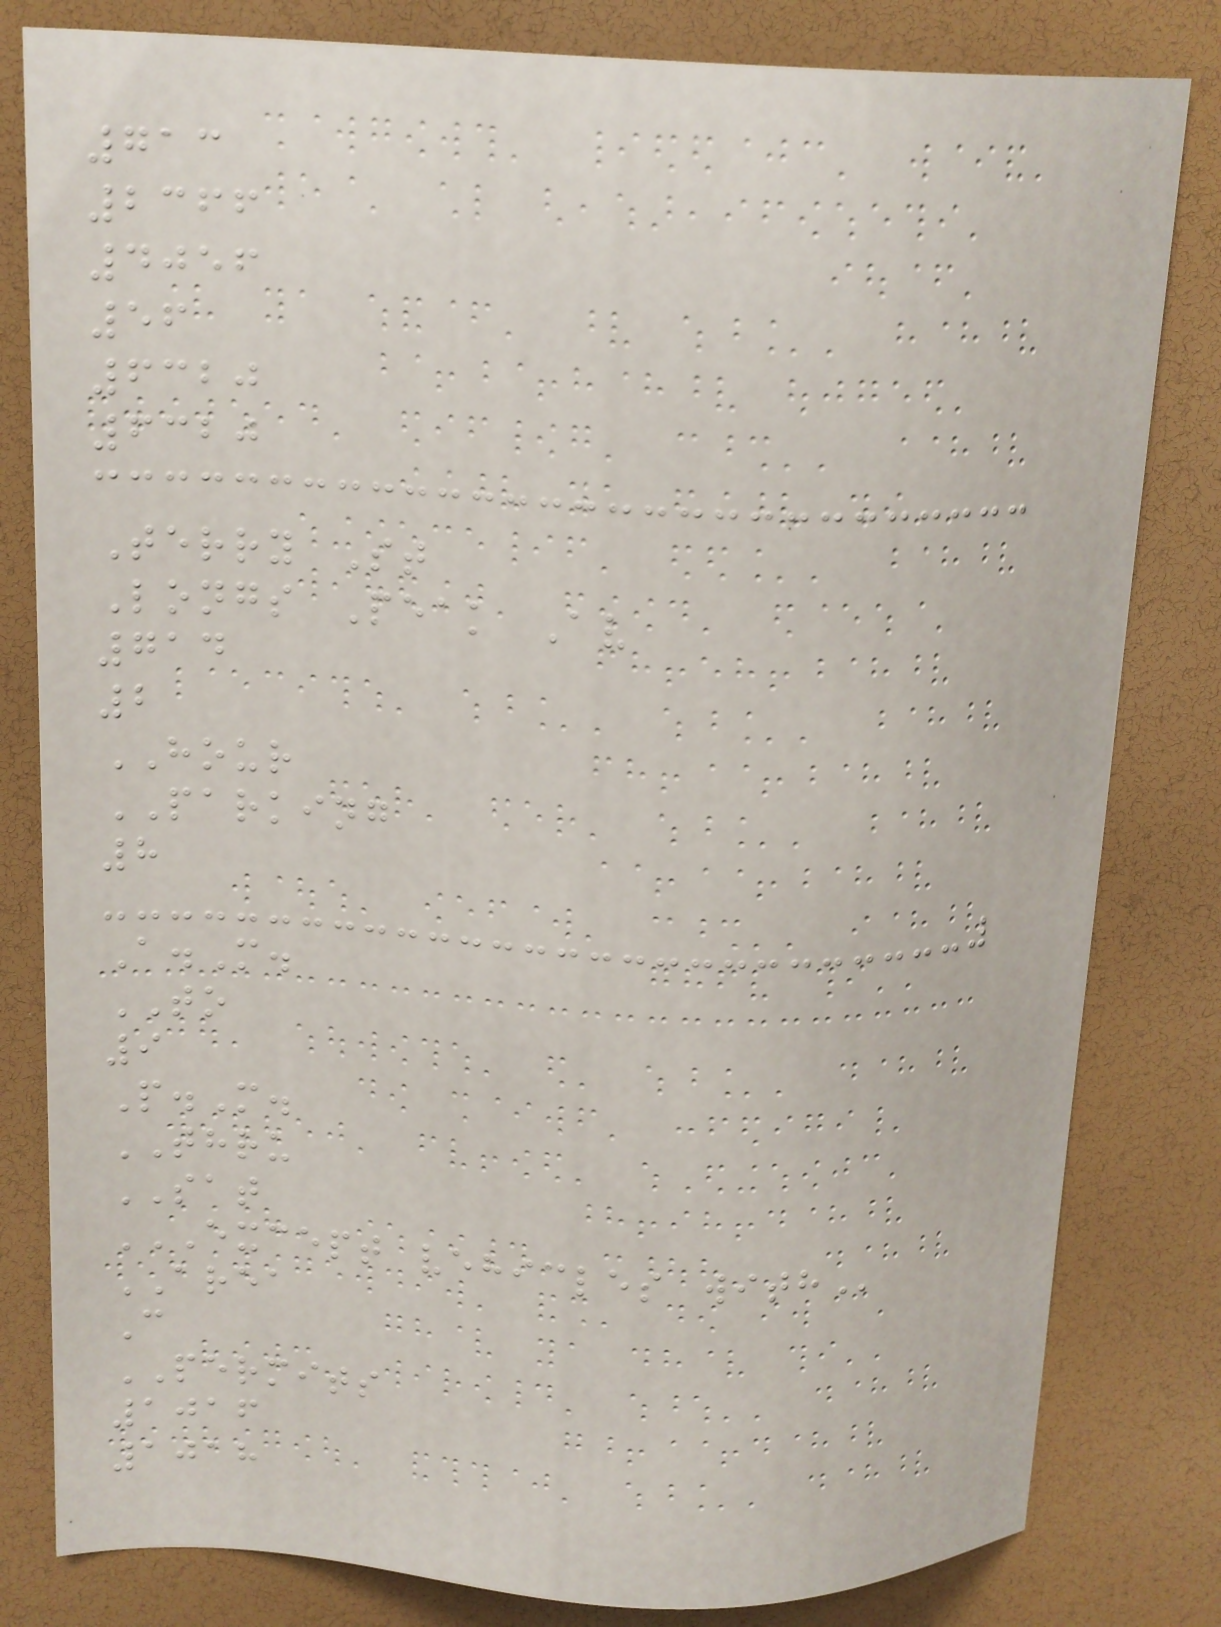713
2366
4056
56
6320
6320
Terry St
Longs Peak Av
714
2
HOUR
PARKING
8
A.M.
TO
9
P.M.
THRU
SAT
EXCEPT VEHICLES WITH
AREA
C
PERMITS
1016
1018
